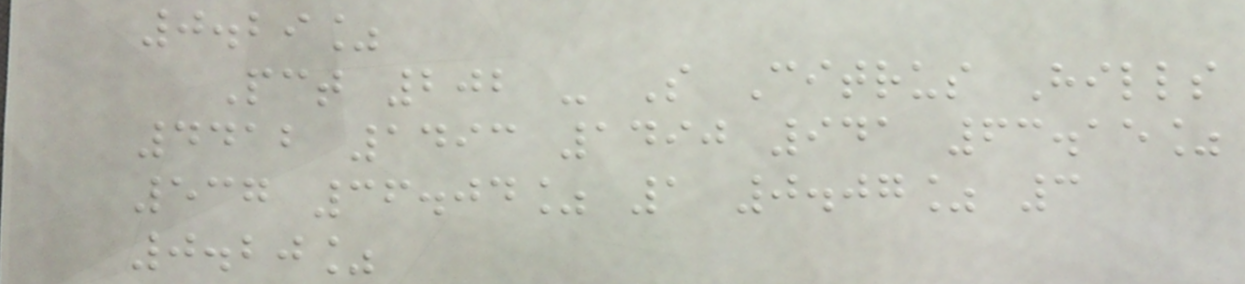0.29%
Pct 202 - S Citrus Hills
4412 1493 1490 941 63.15%
537 36.04% 1 0.07% 3
0.20%
